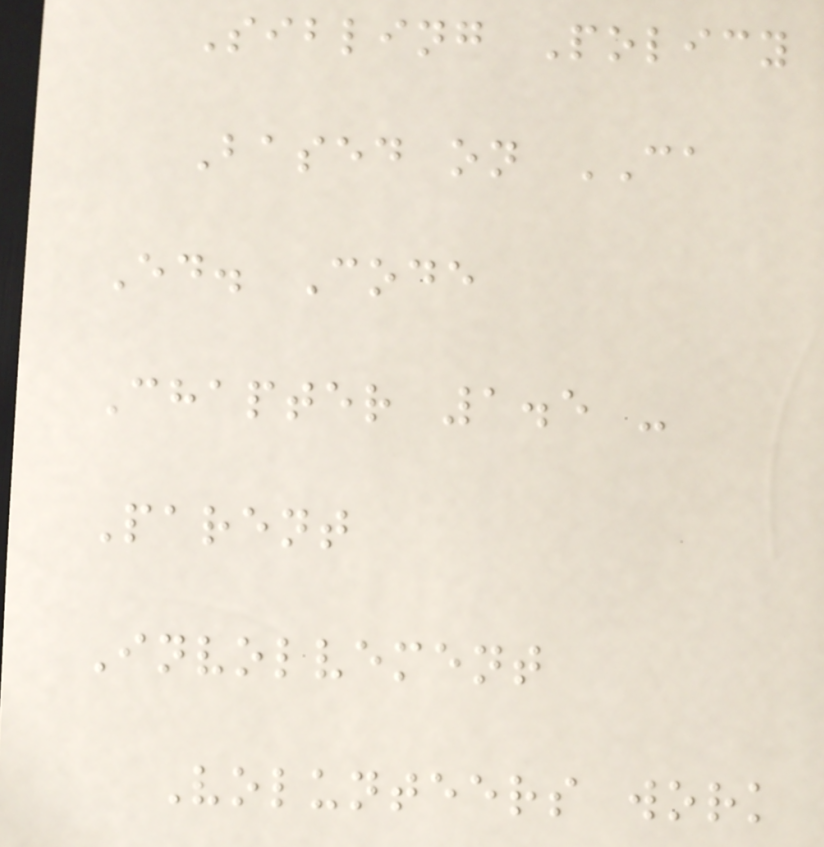Sibling Policy
Based on CA
Ed. Code
Chapter 1.5 -
Parent
Involvement
Volunteers work
